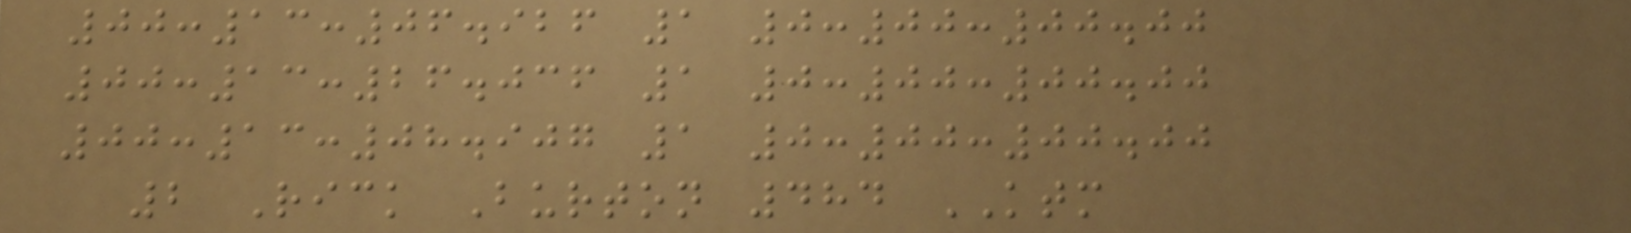00:13:06.926 1 0:00:00.00
00:13:26.036 1 0:00:00.00
00:13:08.907 1 0:00:00.00
2 Rick Burton 484 KTM
